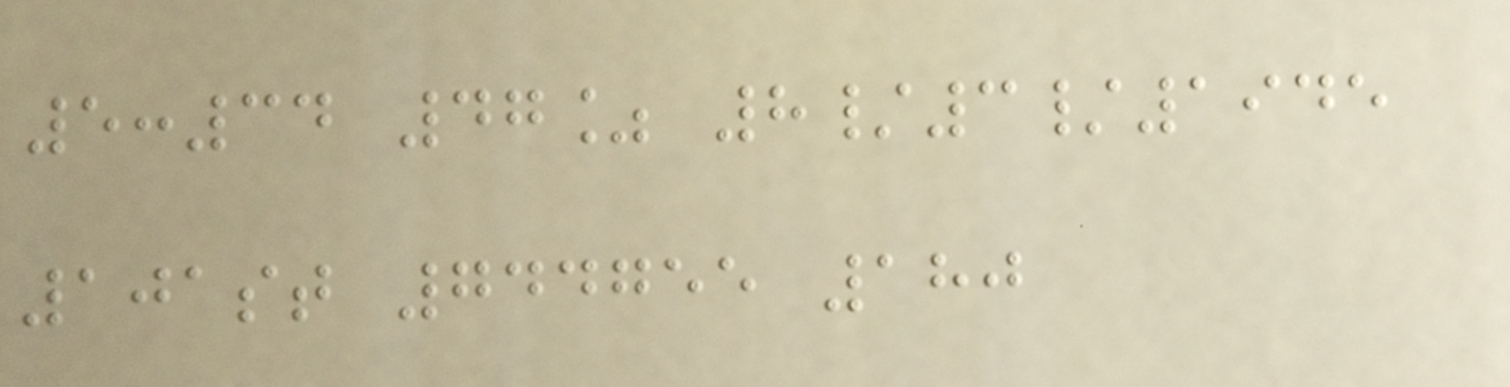5:34 47% 8/3/1945
101st 744755 180
